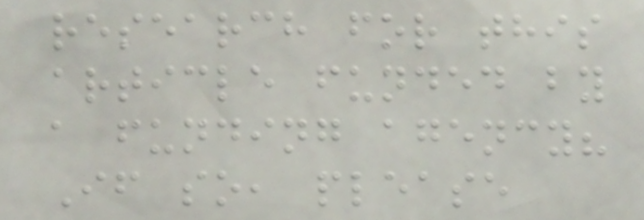research for this
article funded by
a funding agency?
If so, please
